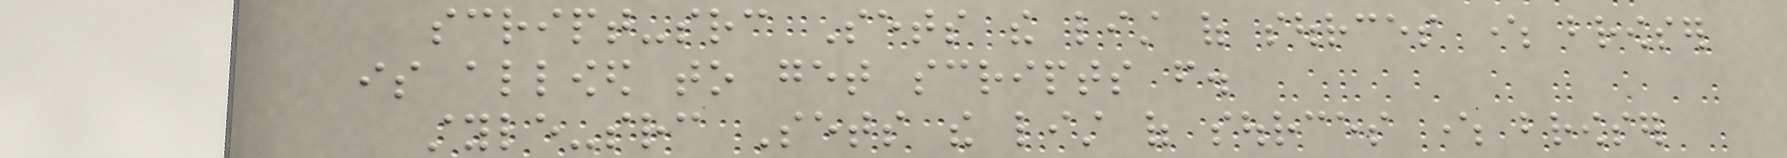script-src Sets the list of sources where browser
is allowed to get scripts from.
style-src Sets the list of sources where browser
